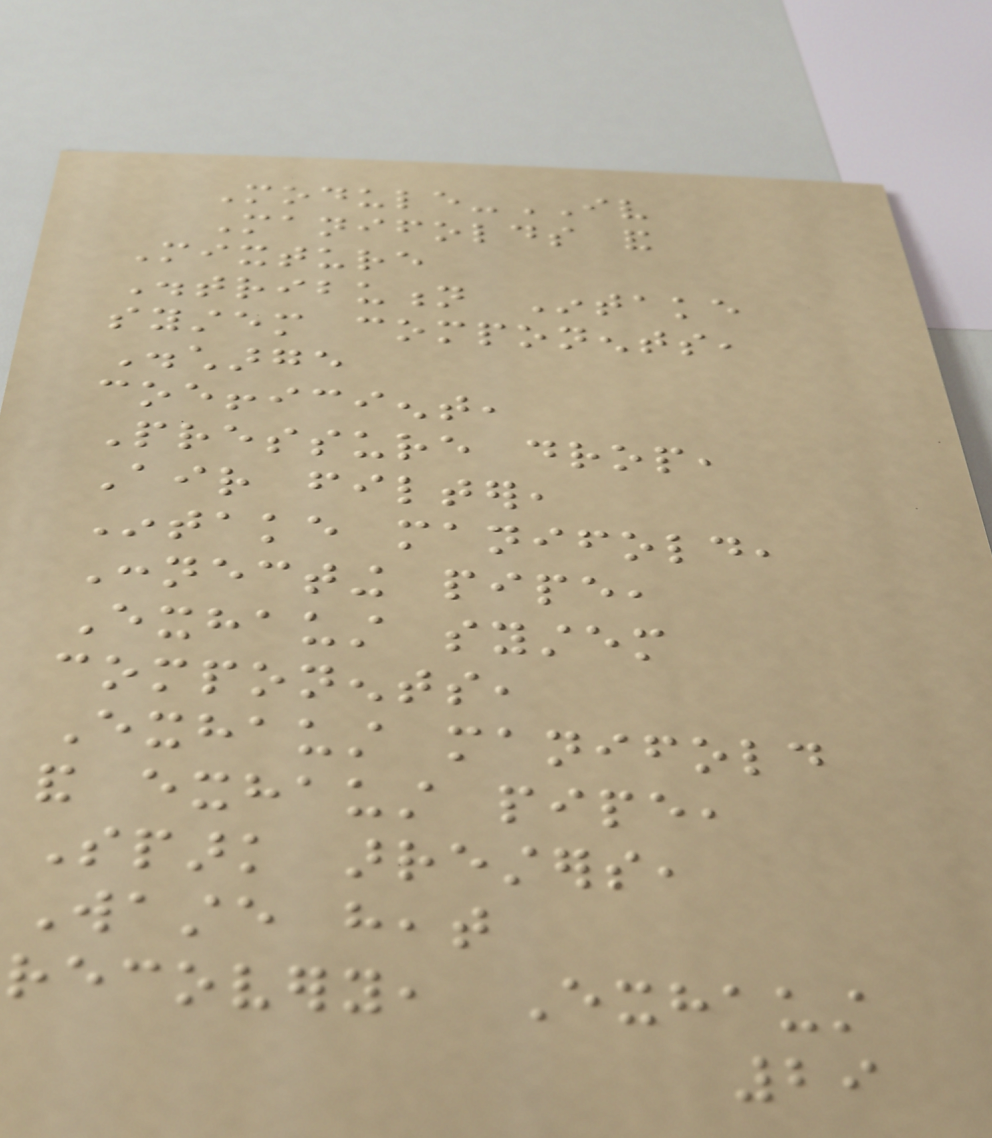Module-IV
Manifolds and
Mixture
Distribution Intake
system components,
Discharge
coefficient,
Pressure drop,
Air filter,
Intake manifold,
Connecting pipe,
Exhaust system
components,
Exhaust manifold
and exhaust pipe,
Spark arresters,
Waste heat
recovery, Exhaust
29
